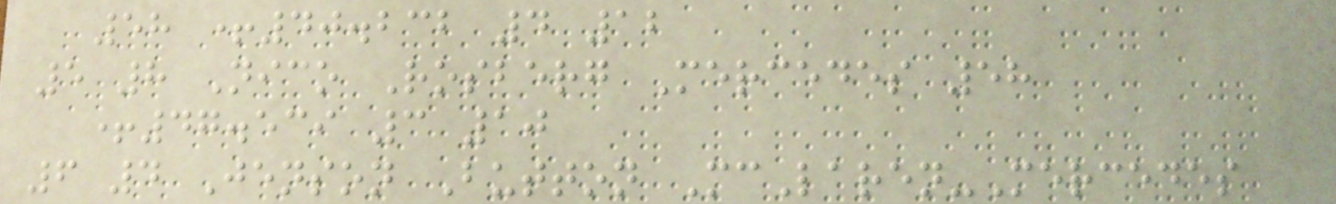58 +40.232 4 12
5 8 Nico Rosberg Mercedes 58
+47.539 3 10
6 4 Jenson Button McLaren-Mercedes
